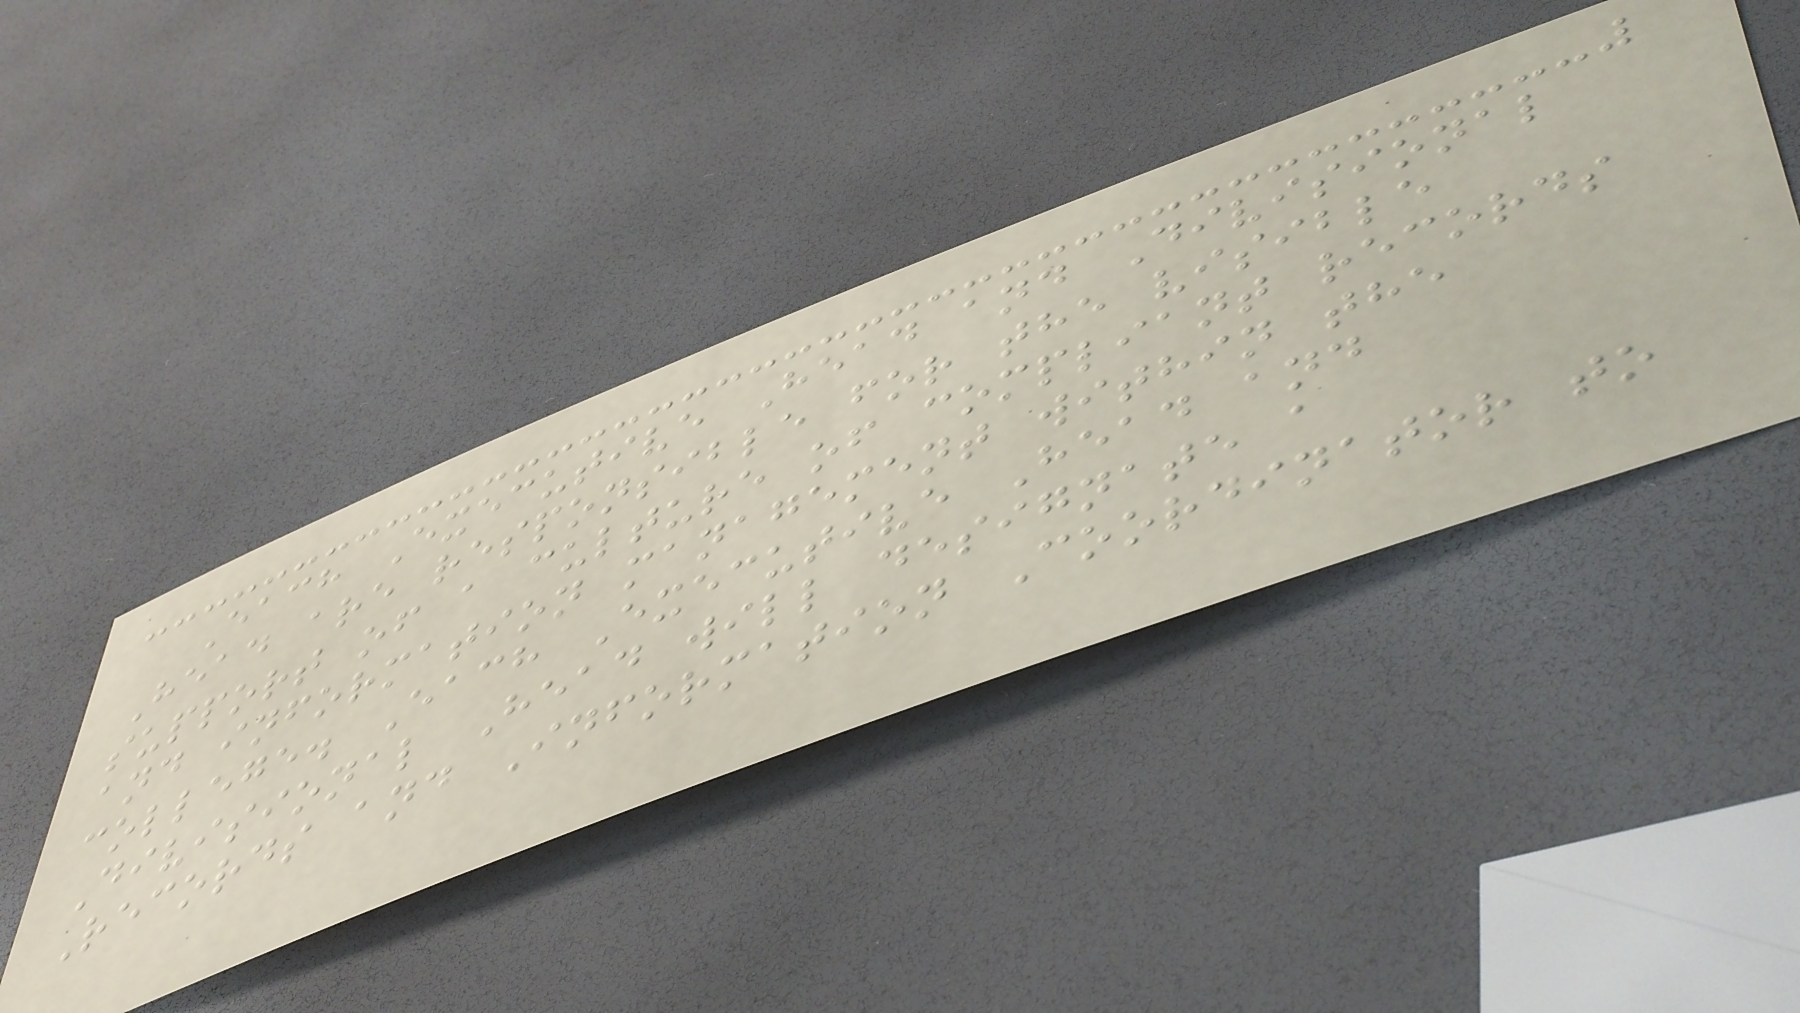Each Executive Head and Divisional
Head are responsible for the visible
support of a culture of compliant records
and information management within the
college. Each Executive Head and
Divisional Head will designate a
Records and Information Coordinator to
